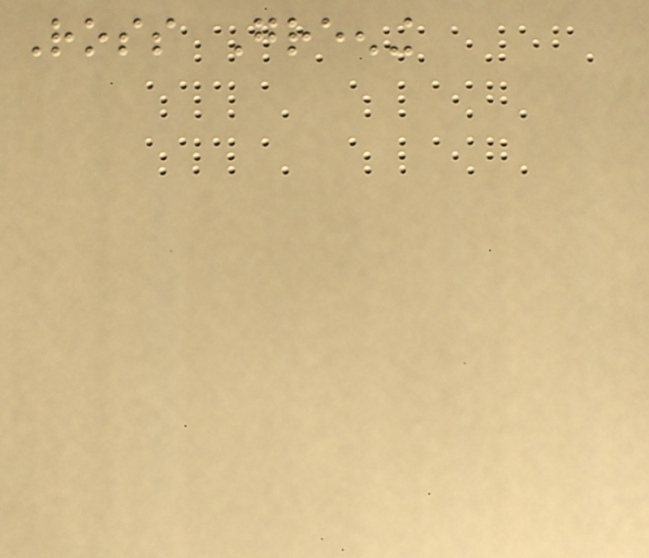Ross Greening
